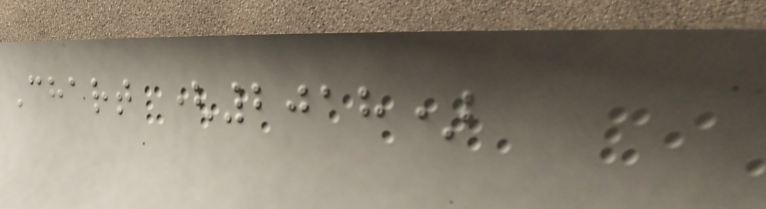Chart (2018)
